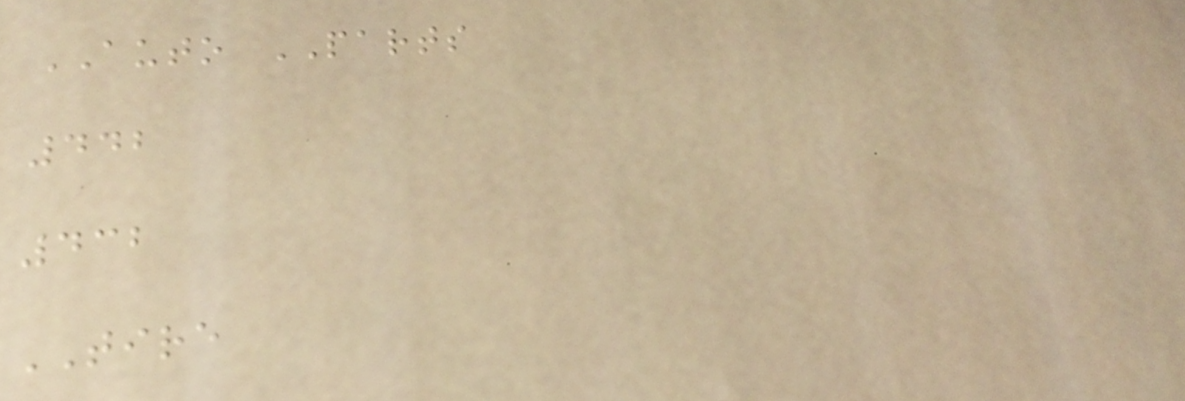AUTO PARTS
442
432
TIRE
